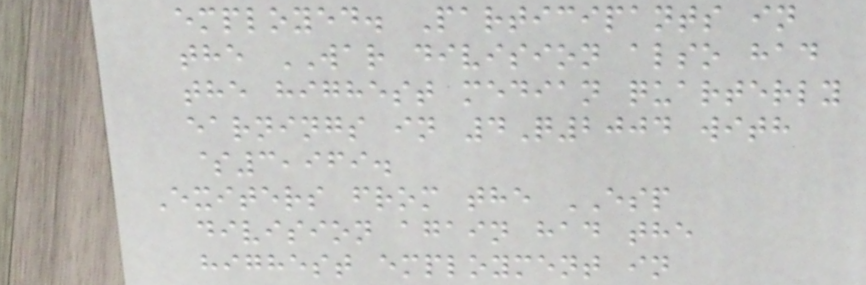employed. Participants in
the WAR division also had
the highest median quarterly
earnings in 4Q2004 with
$3,969.
Exiters from the ESP
division again had the
highest employment in
